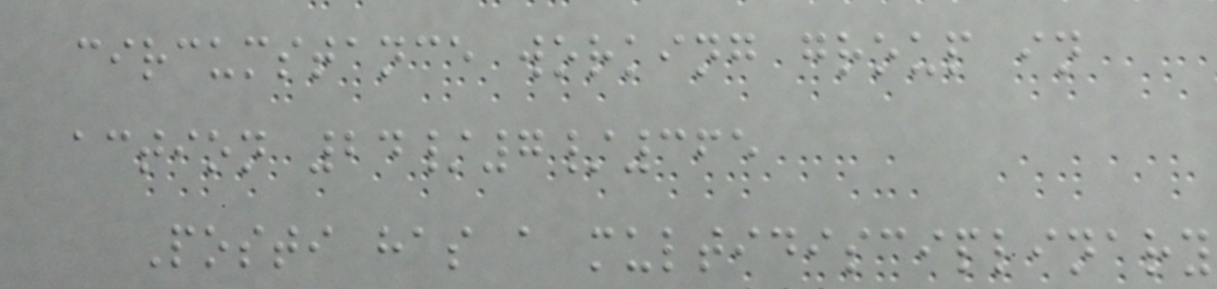circumstance working group in
action 24/7/365
Posti has a multidisciplinary
